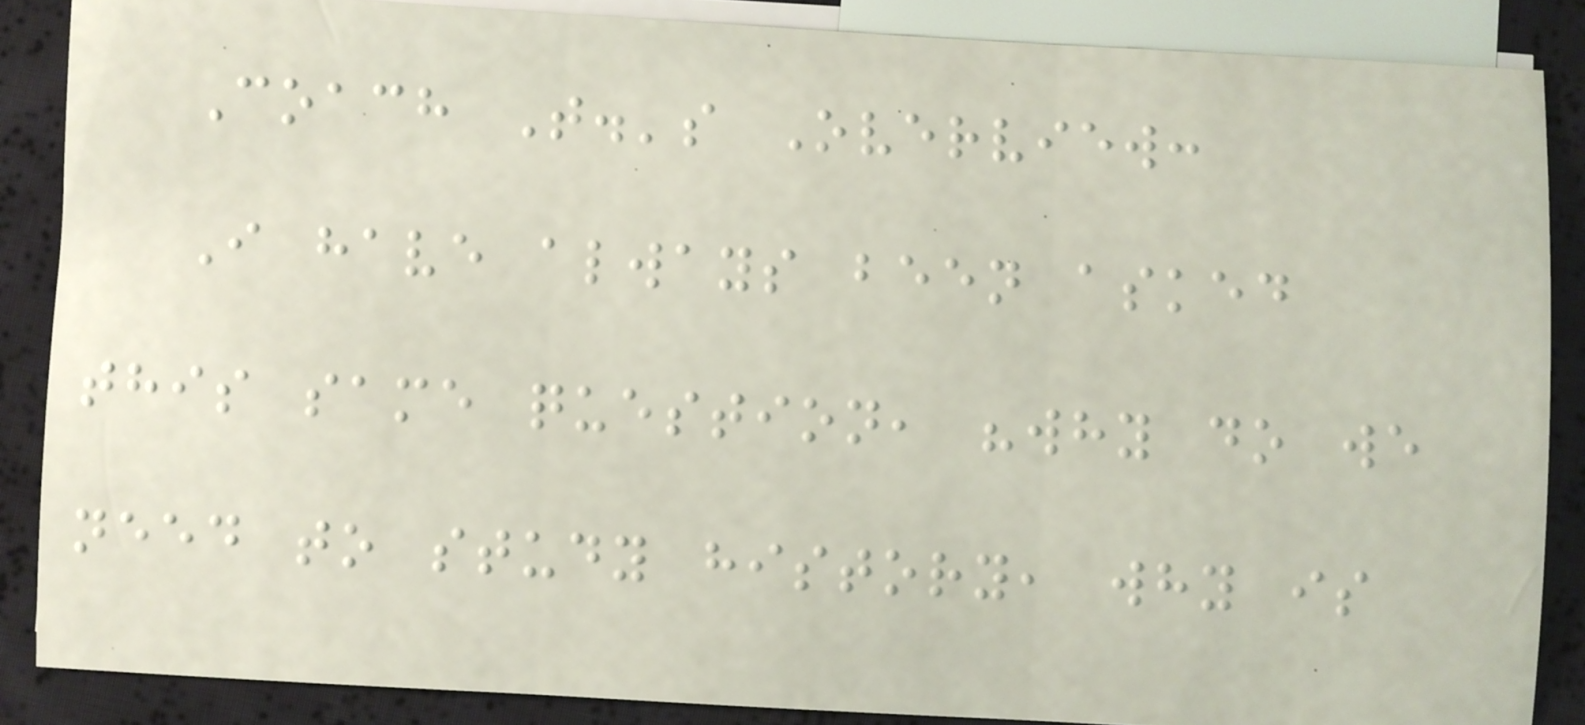Coach T.'s Overview:
I have always been asked
this same question, "why do we
need to study history, why is
